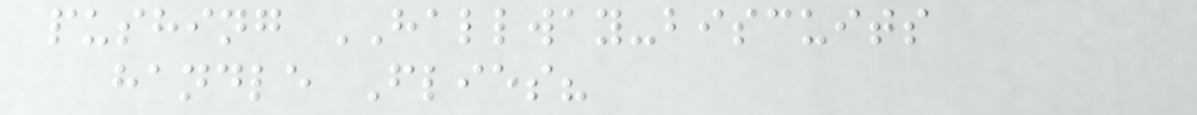pushing HALLWAY-biscuits
handle Flies?
